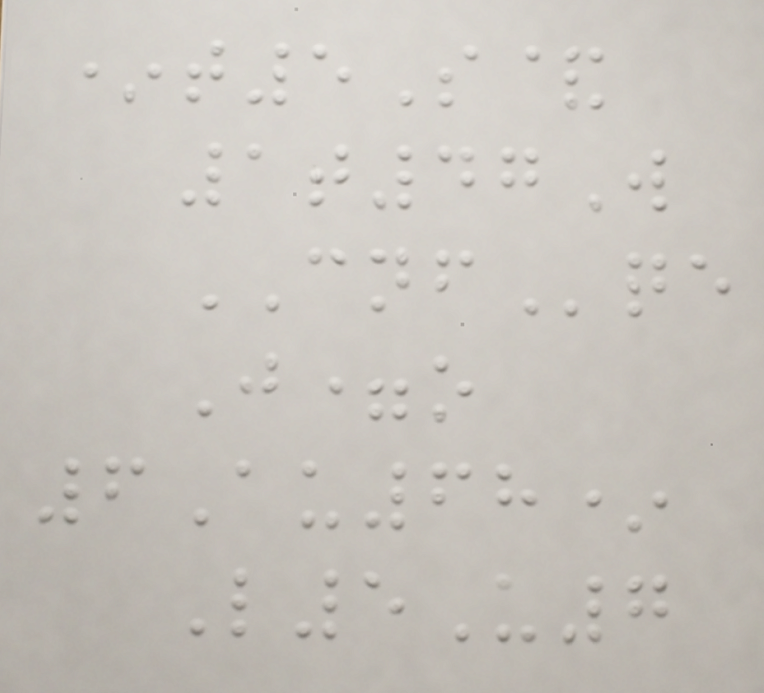*t5S&
1t47W
CNFqe
J=o
6Au68*
L5U7
